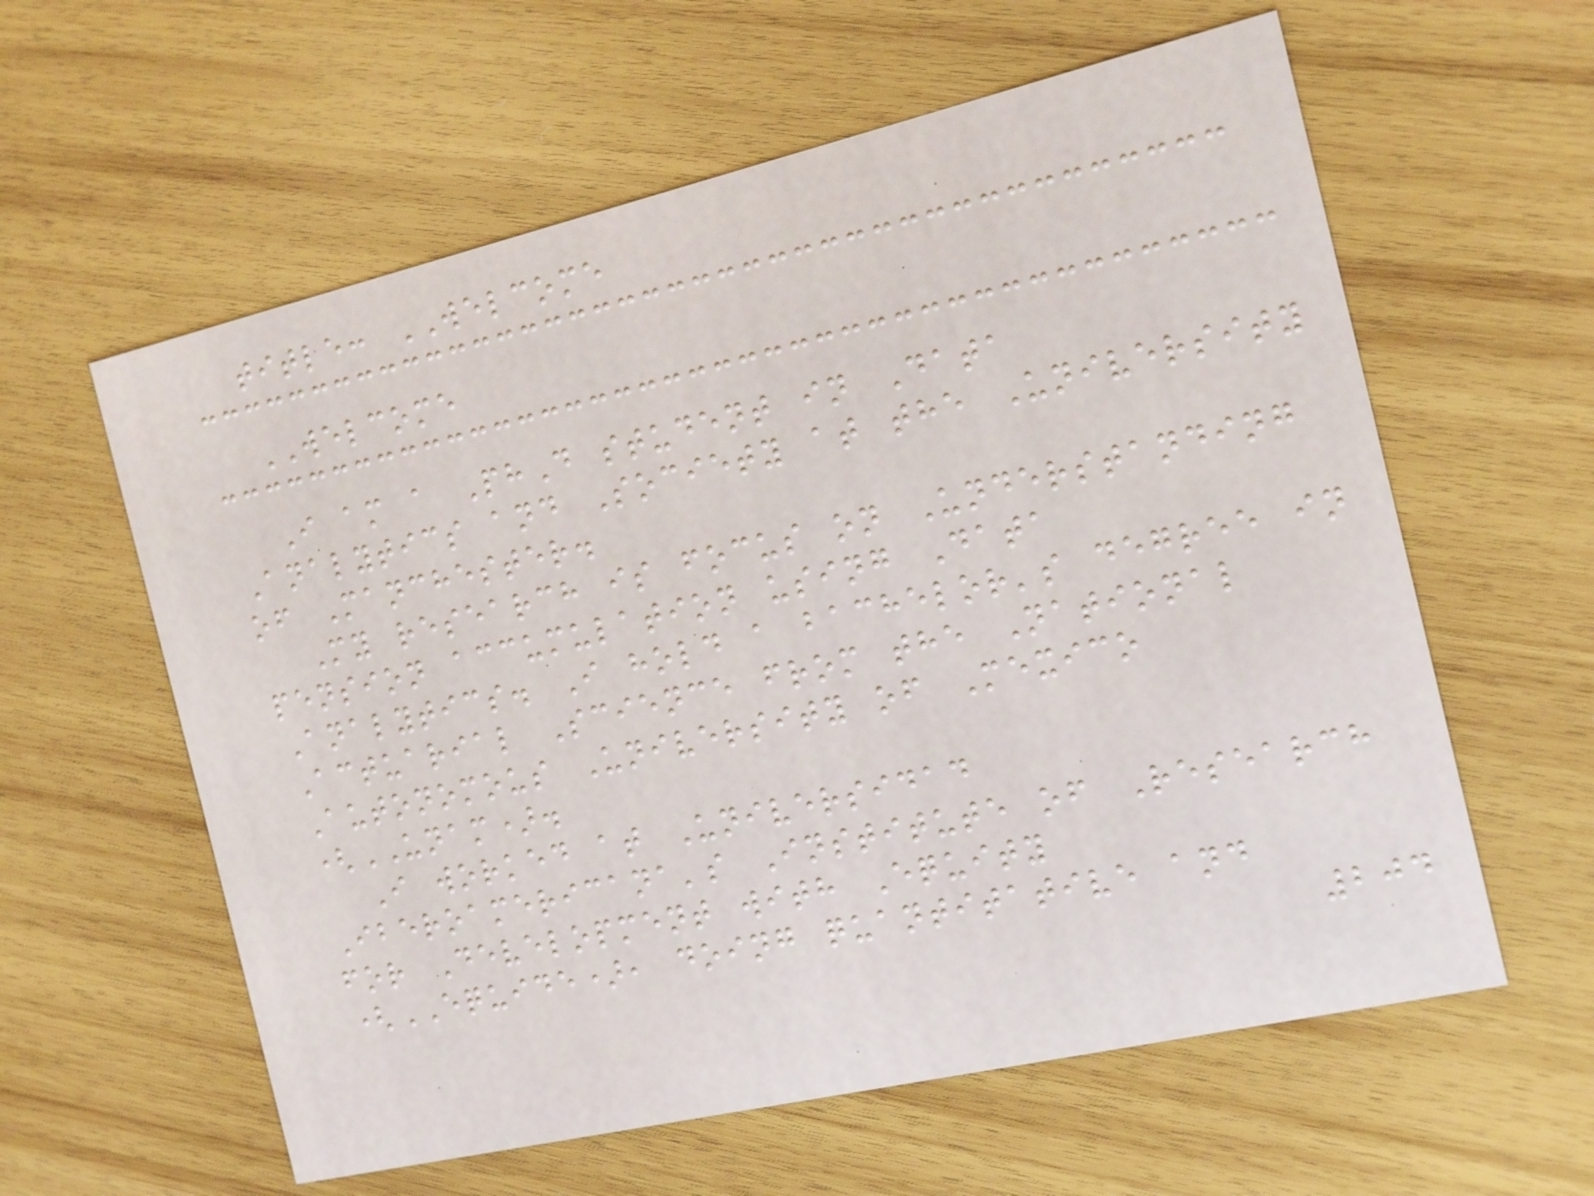title: WELCOME
WELCOME
I am a PhD student in Data
Analytics and Society at the University
of Manchester.
My research is focus on Understanding
pension accumulation using Data
Analytics. I hold a bachelor's degree in
Actuarial Science from the National
Autonomous University of Mexico
(UNAM).
I worked at Universidad
Iberoamericana's Institute of Research
for Development with Equity
(EQUIDE), doing quantitative and
204
